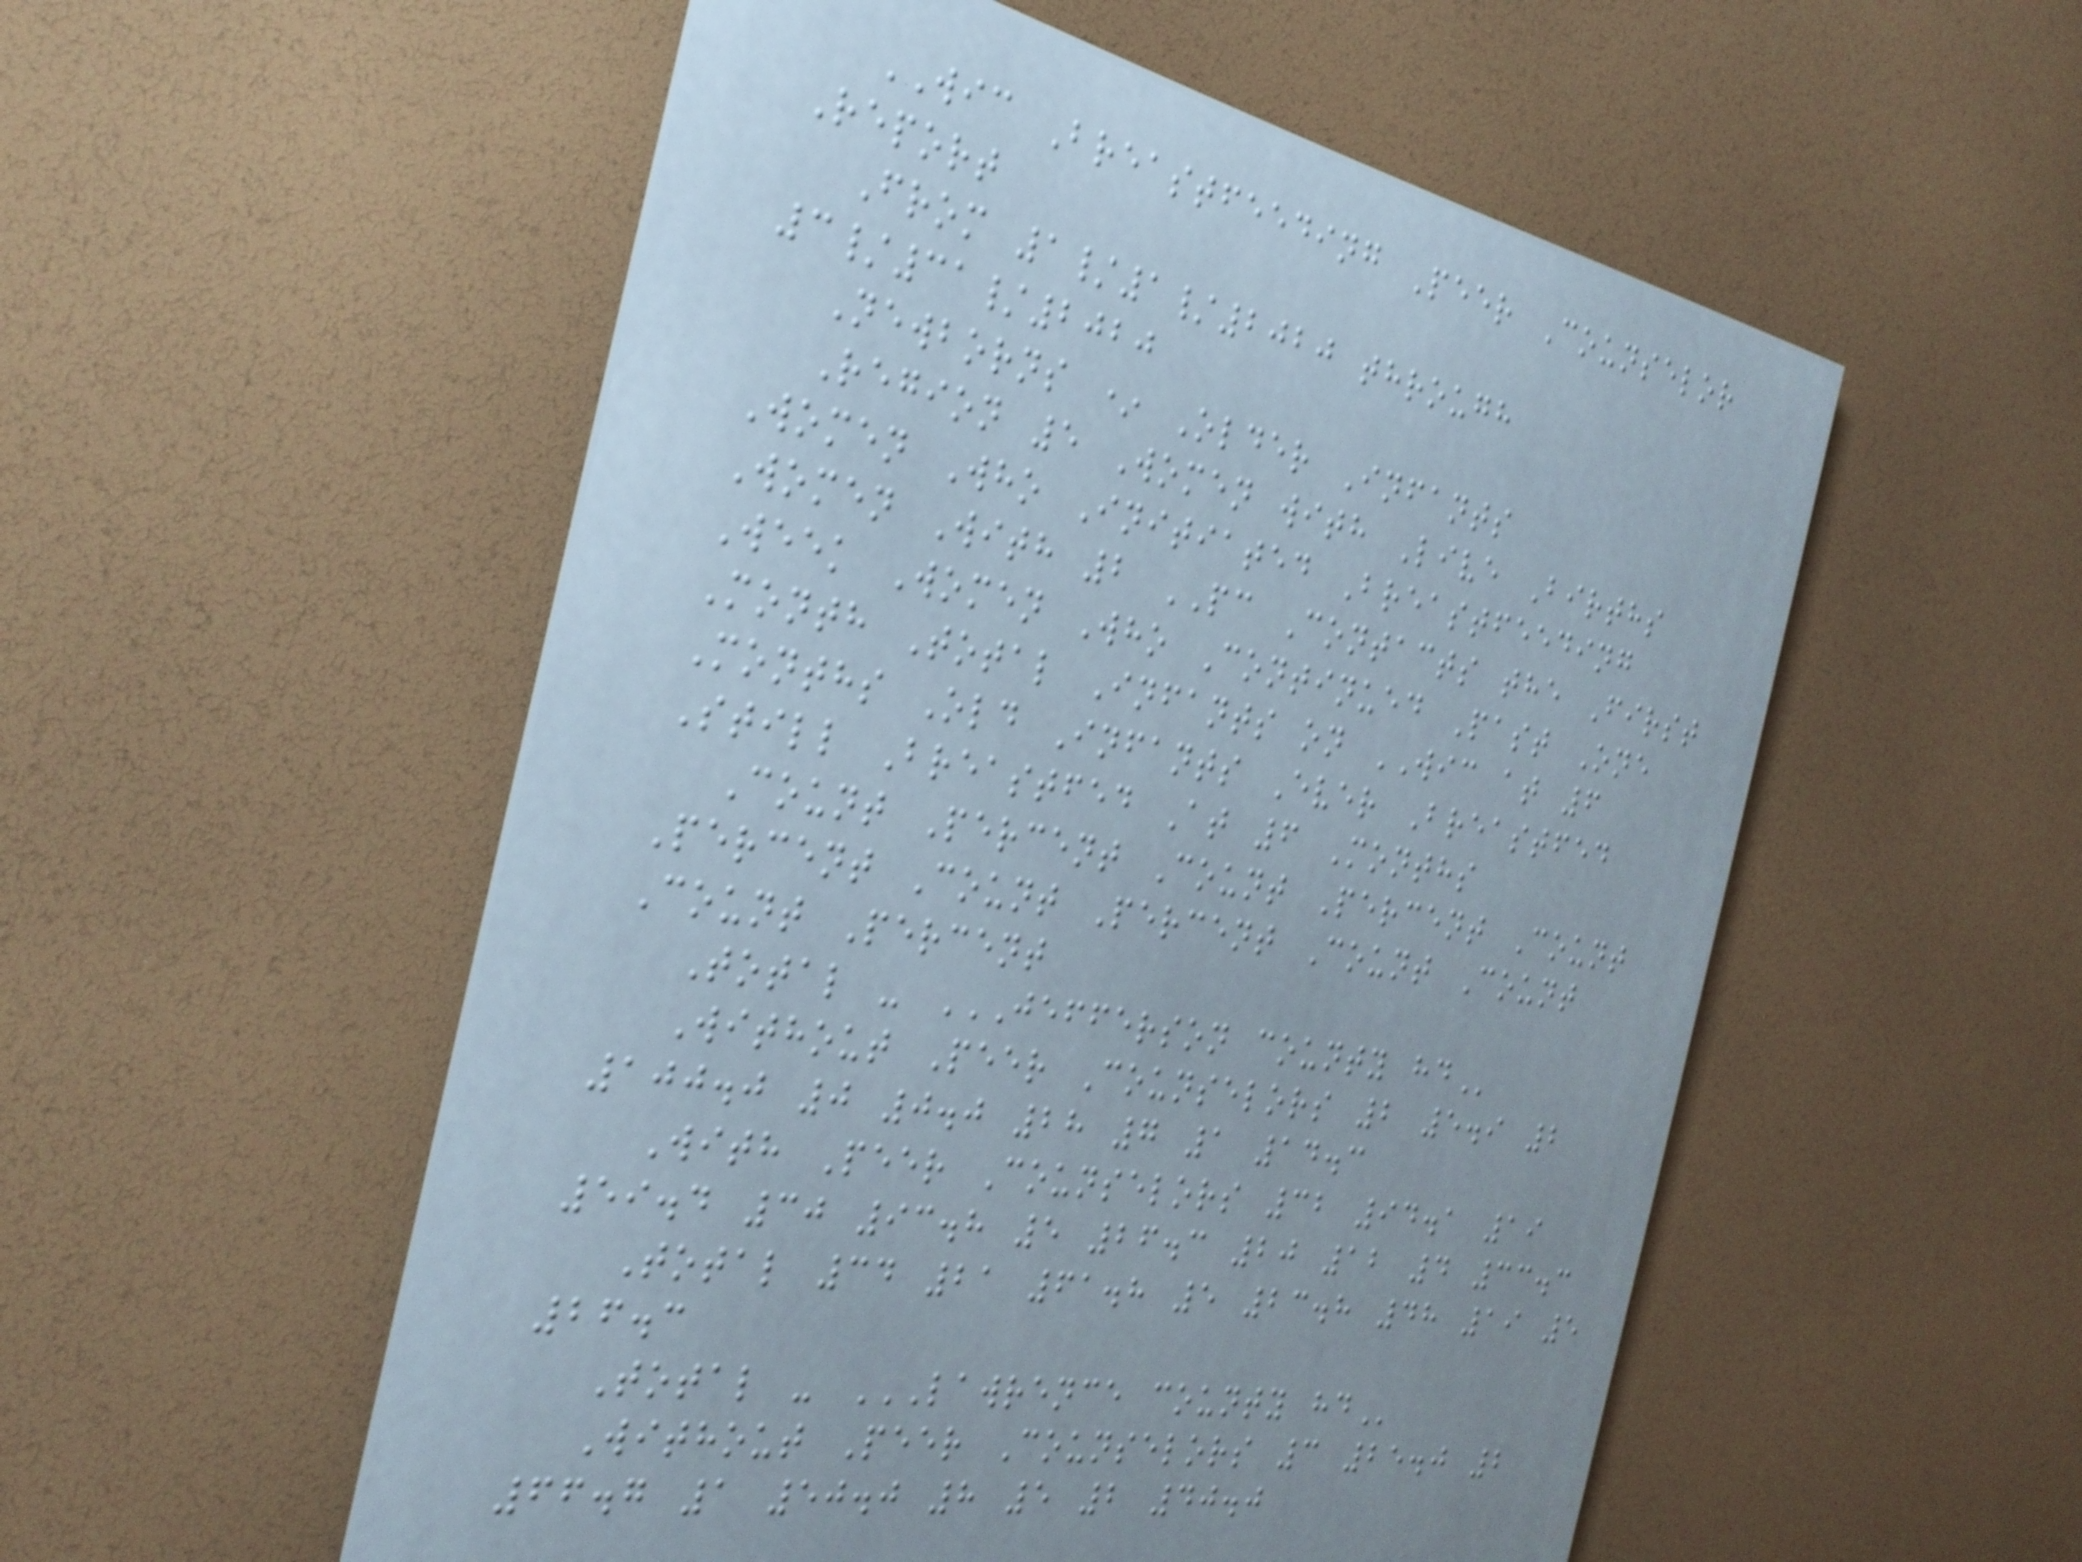WIC Breastfeeding Peer Counselor
Report
From 1/1/2020 through
3/31/2020
Newborns * Older Infants
Region 5 Women with Live Births
Women Who Initiated Breastfeeding
Women With 2 PC Contacts the First
Week Women Who Continued Past One
Month Total Infants on WIC at 6
Months Old Infants Ever Breastfed
Still Breastfed At 6 Months
Count Percent Count Percent Count
Percent Count Percent Count Count
Count Percent
Total - JEFFERSON COUNTY HD
Without Peer Counselors 2 5.9 2
100.0 0 0.0 28 7 1 14.3
With Peer Counselors 32 94.1 19
59.4 30 93.8 5 26.3 20 12 4 33.3
Total 34 21 61.8 5 23.8 48 19 5
26.3
Total - LAWRENCE COUNTY HD
Without Peer Counselors 3 25.0 2
66.7 1 50.0 8 5 2 40.0
